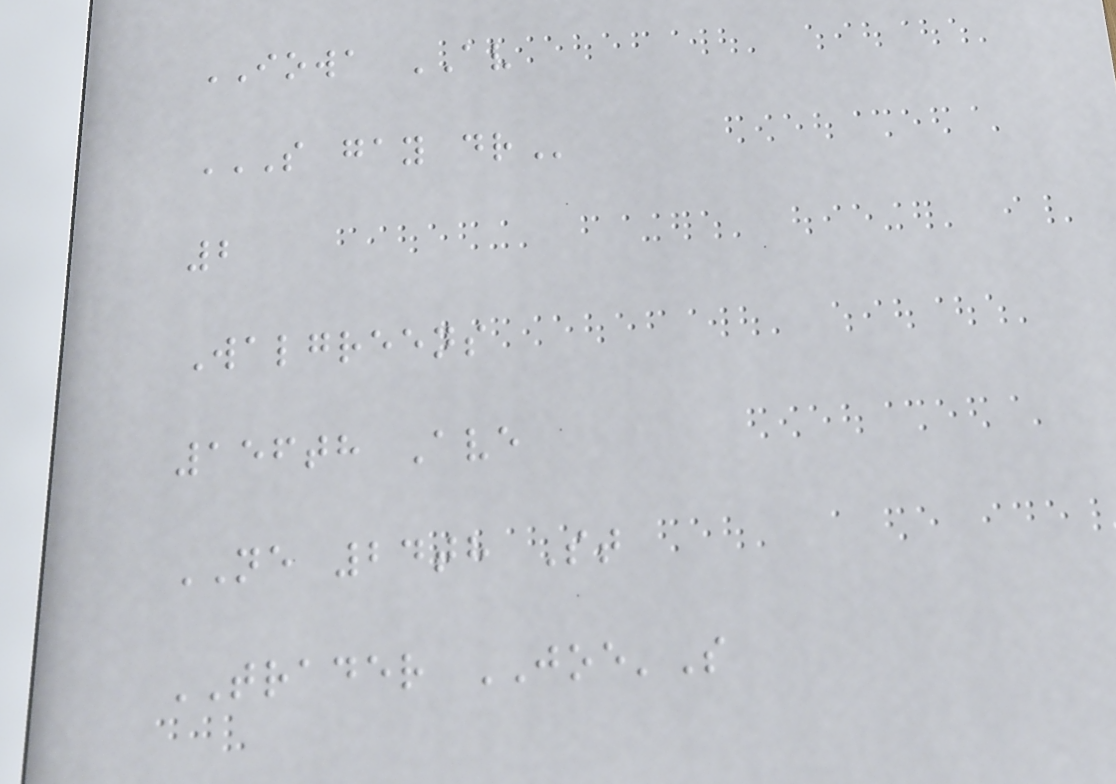IOWA AV
S GAY DR
2
Walgreens
156th Ave
NE 24th St
TRADER JOE'S
